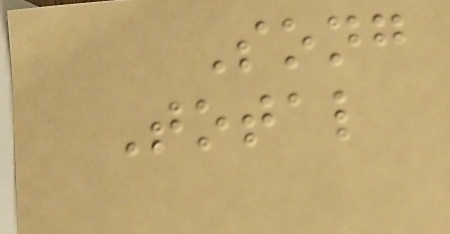Song
Total
